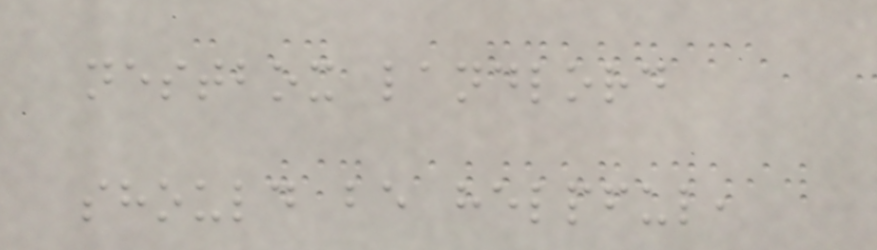nestbox landlord
should be helpful,
